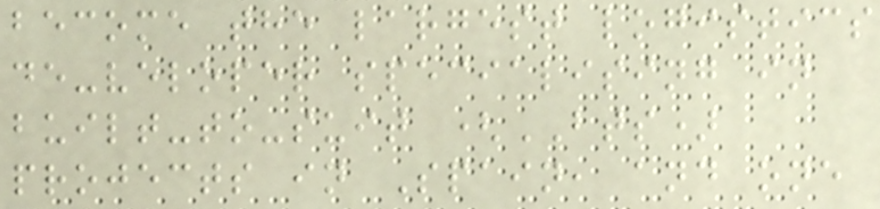become the largest logistics
de-veloper specialising in
built-to-suit (BTS)
projects in Spain, and one
